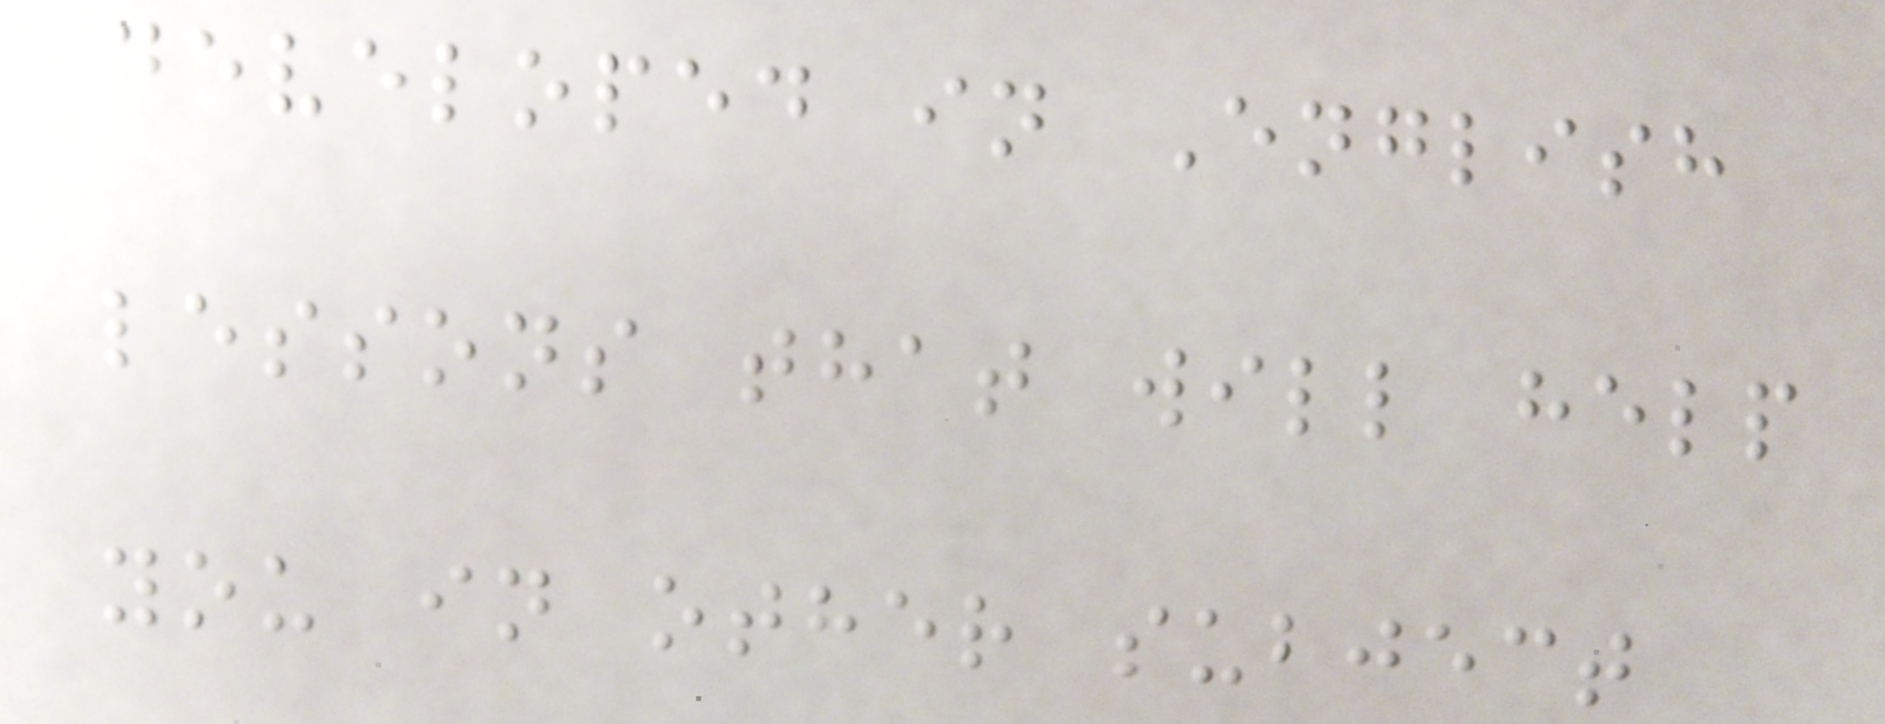developed in English
lessons that will help
you in other subject
